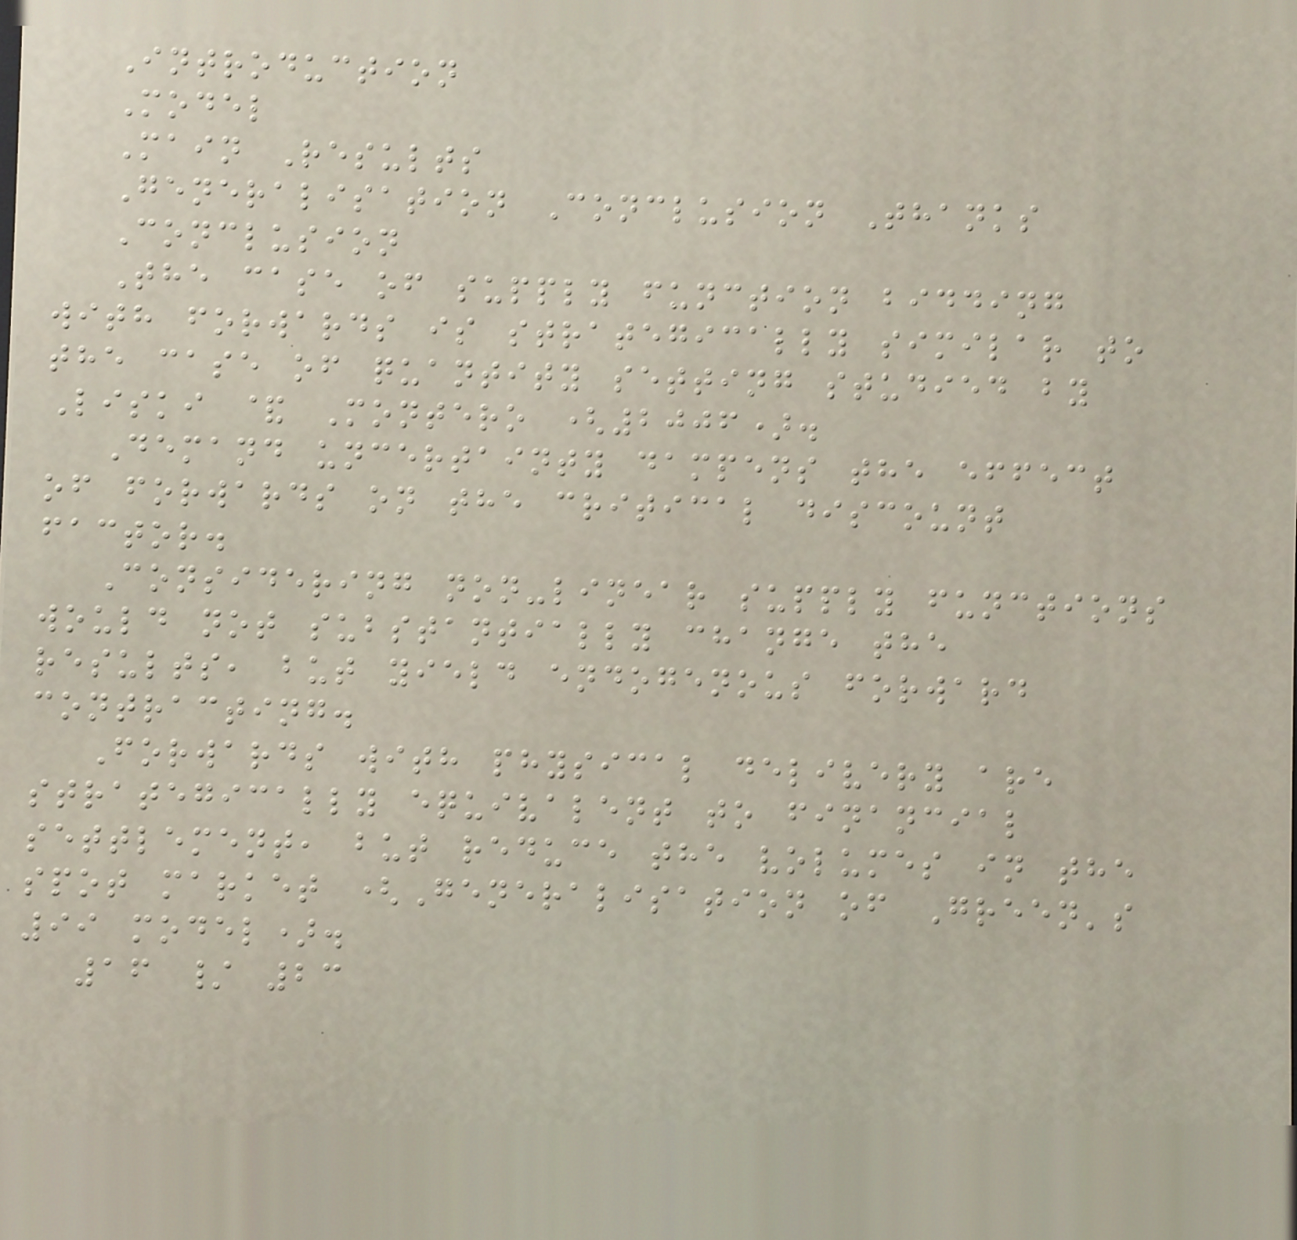Introduction
Model
Main Results
Generalisation Conclusion Thanks
Conclusion
The case of supply function bidding
with forwards is strategically similar to
the case of quantity setting studied by
Liski & Montero (2006).
Demand uncertainty dampens the effect
of forwards on the critical discount
factor.
Considering non-linear supply functions
would not substantially change the
results, but yield endogenous forward
contracting.
Forwards with physical delivery are
strategically equivalent to financial
settlement, but reduce the volumes in the
spot market (Generalisation of Green's
99 model).
16 / 23
